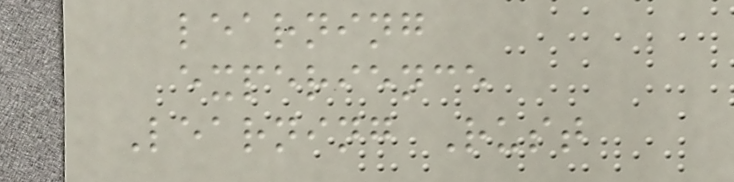learning
experience
Learning Rust
